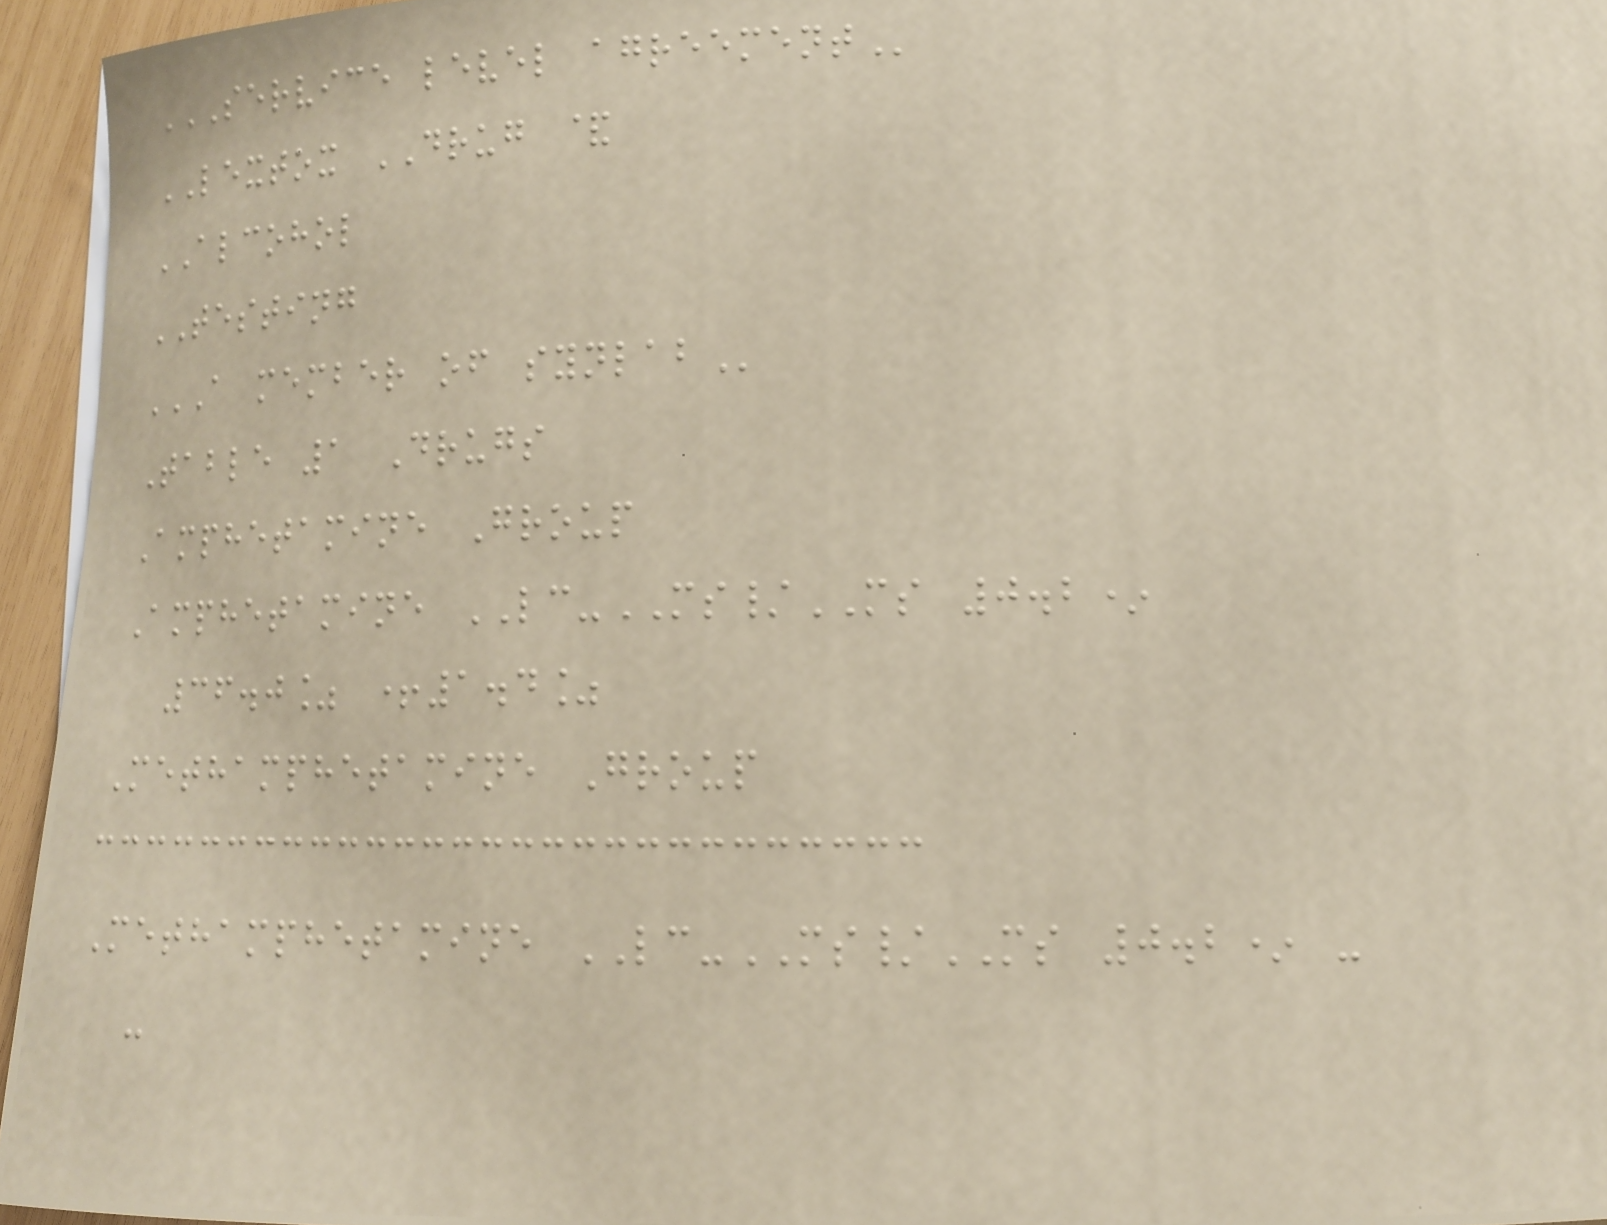SERVICE LEVEL AGREEMENT
LEXTOX DRUG &
ALCOHOL
TESTING
A MEMBER OF SYNLAB
Table 1 Drugs
Amphetamine Group
Amphetamine LC-MS/MS 0.2*
36.0% +1.4%
Methamphetamine Group
Methamphetamine LC-MS/MS 0.2* -
-
